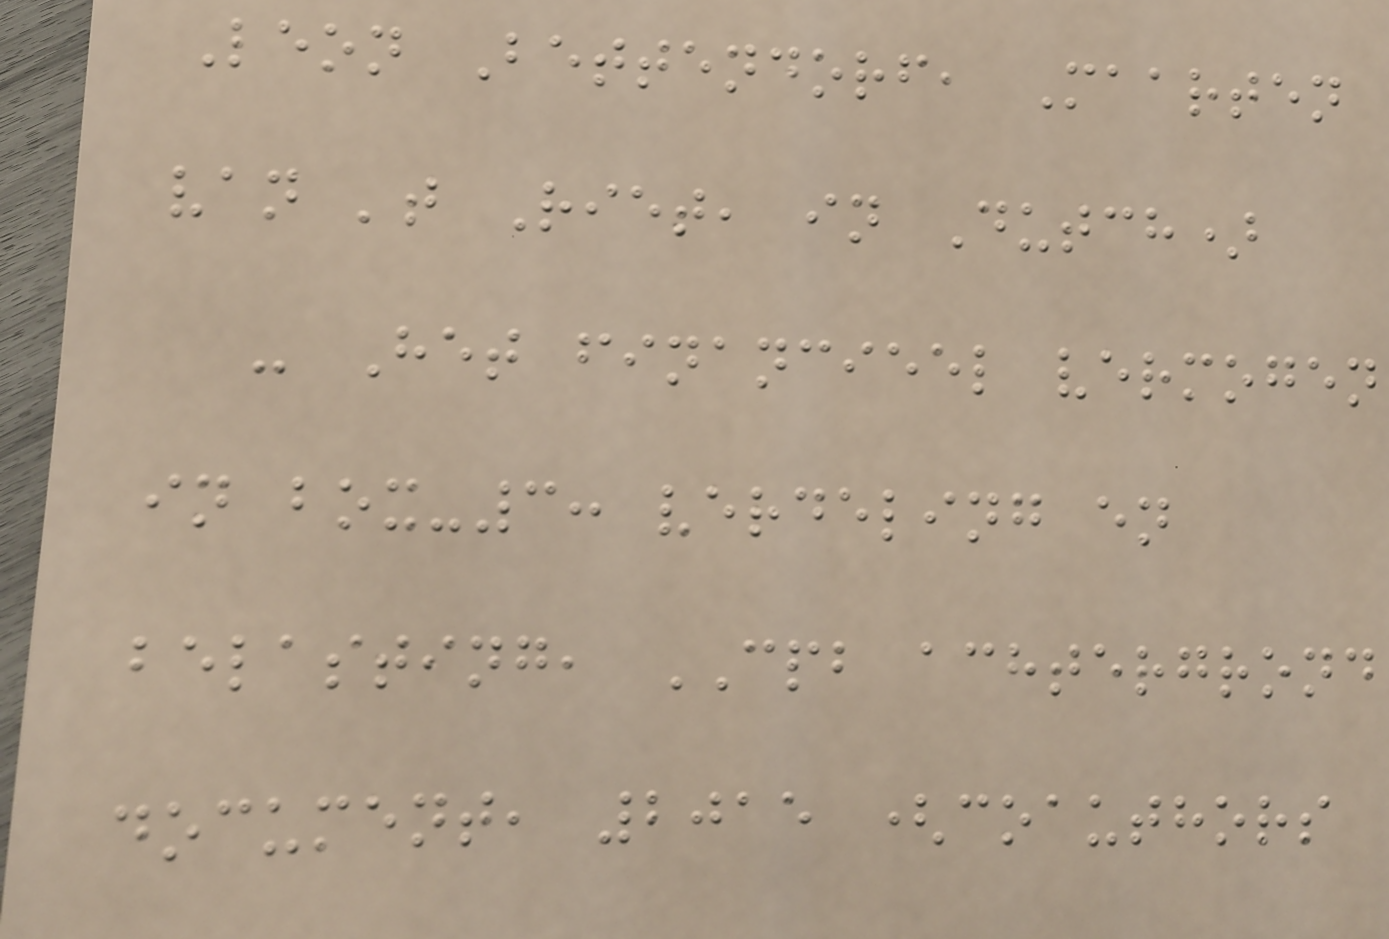Leon Bettendorf, Maarten
van 't Riet, in Dutch)
- Het financieel vermogen
in box-3: verdeling en
belasting, CPB achtergrond
document, 2015 (coauthors
